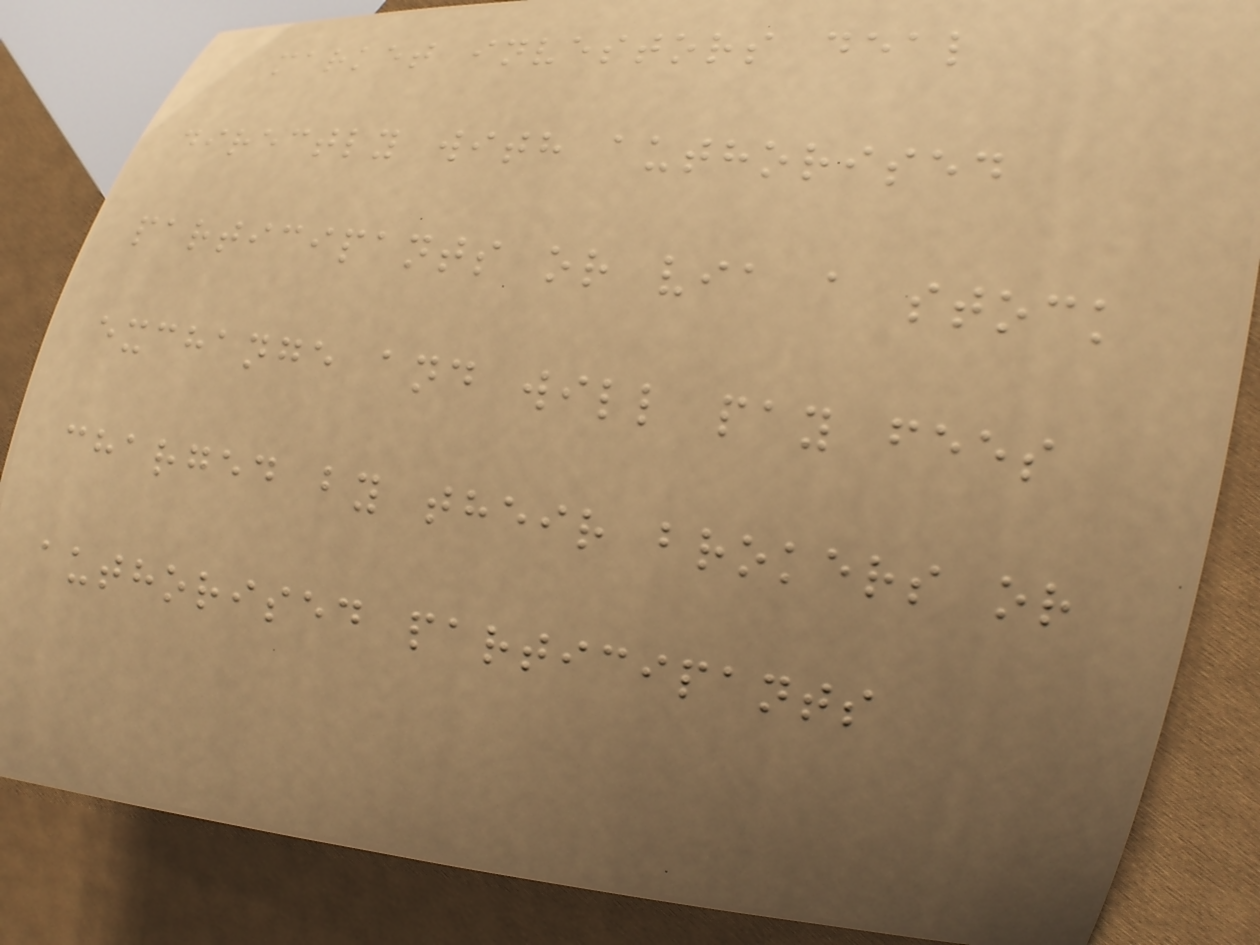market investors deal
directly with authorised
participants or via a stock
exchange and will pay fees
charged by their brokers or
authorised participants
